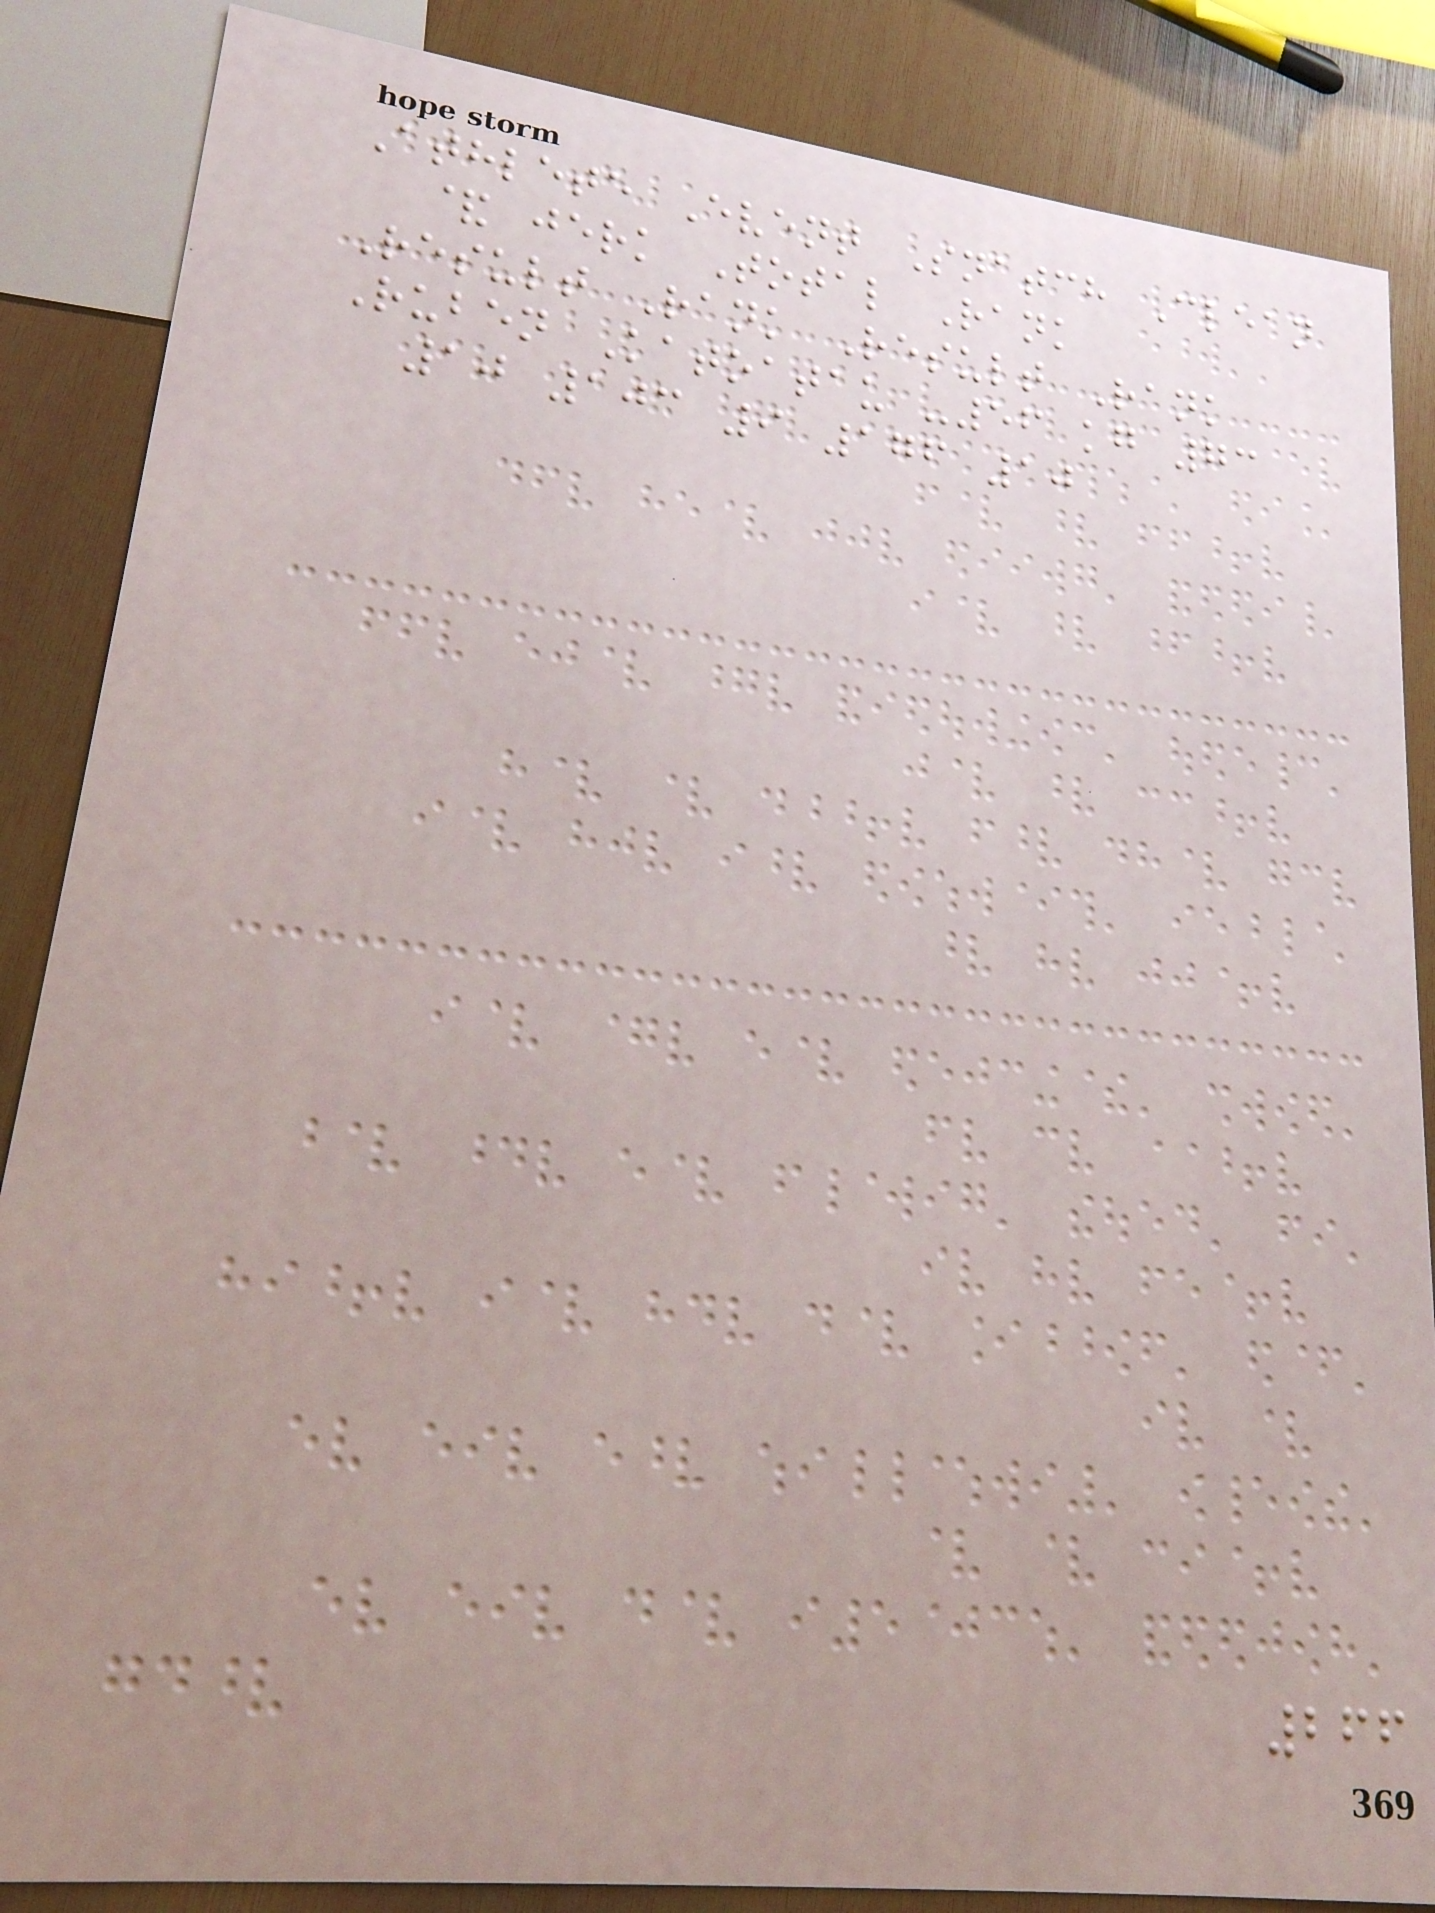Athlete Event Snatch Clean
& jerk Total Rank
Result Rank Result Rank
Ruben Katoatau -56 kg 73
10 103 9 176 10
266
